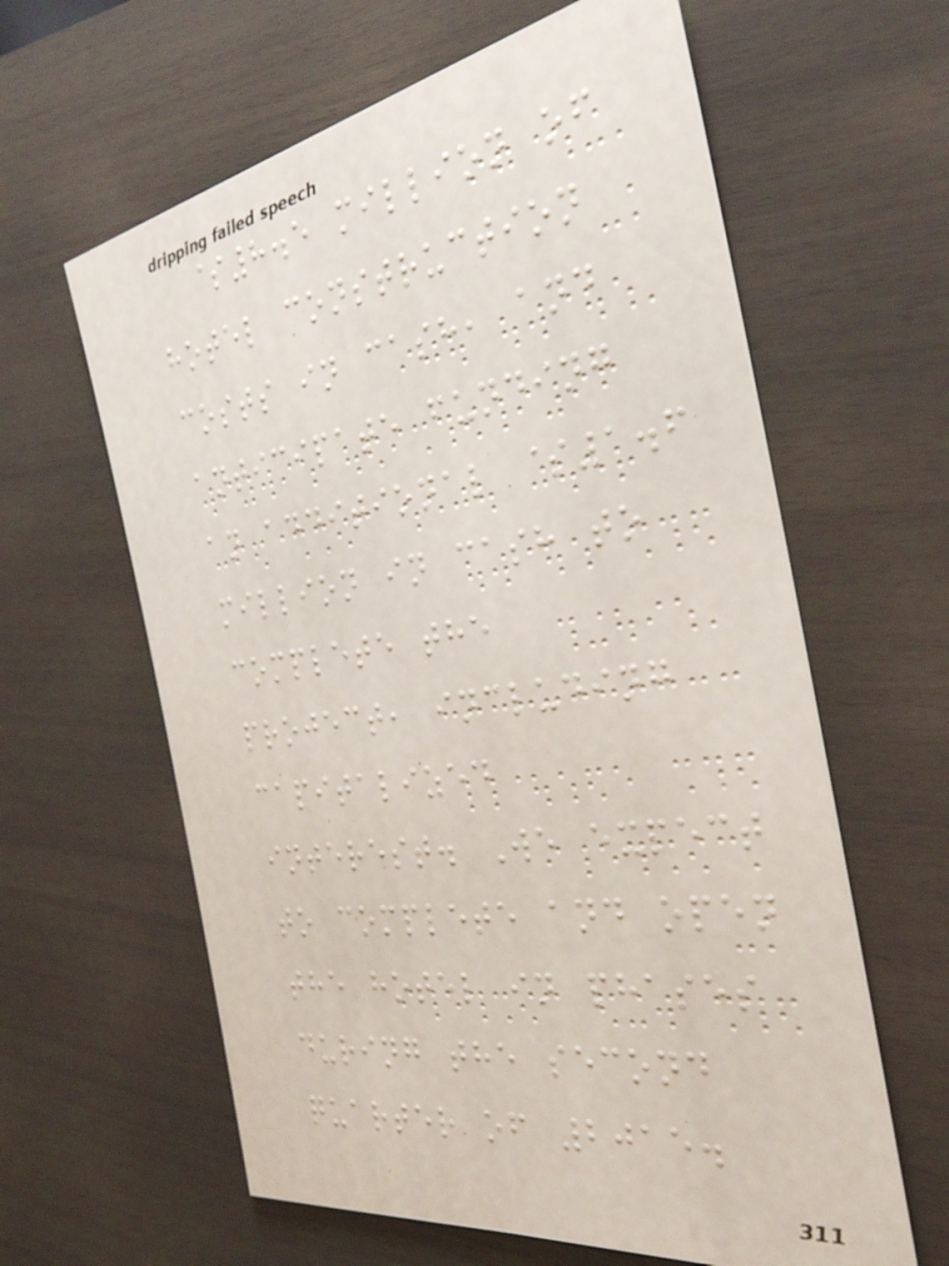$8.5 million of
hotel construction
costs in cash, and
anticipate funding
an additional $1.6
million in cash to
complete the
project, including
capitalized
interest. We expect
to complete and open
the hotel in phases
during the second
quarter of 2015.
